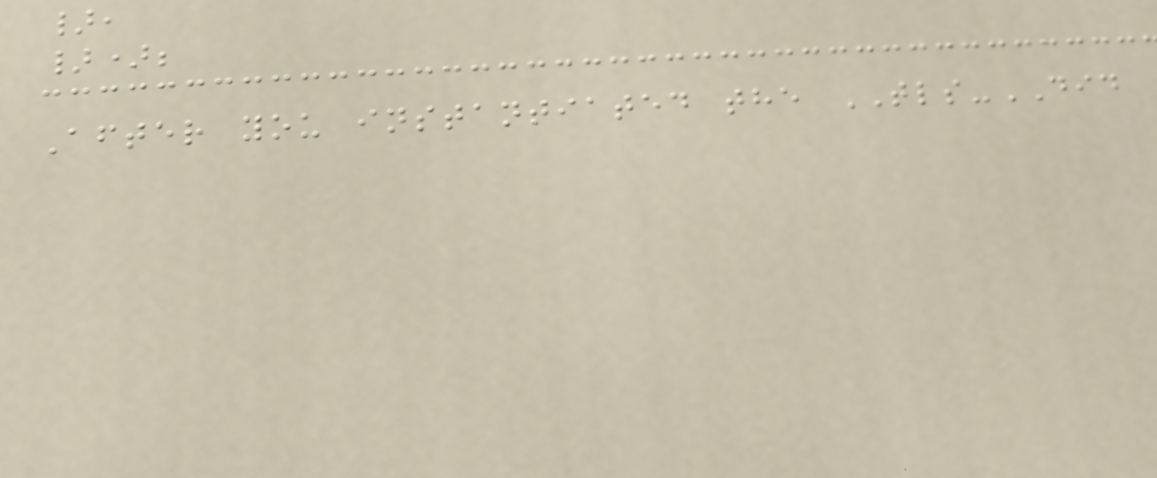},
});
After you instantiated the TLS-DID
